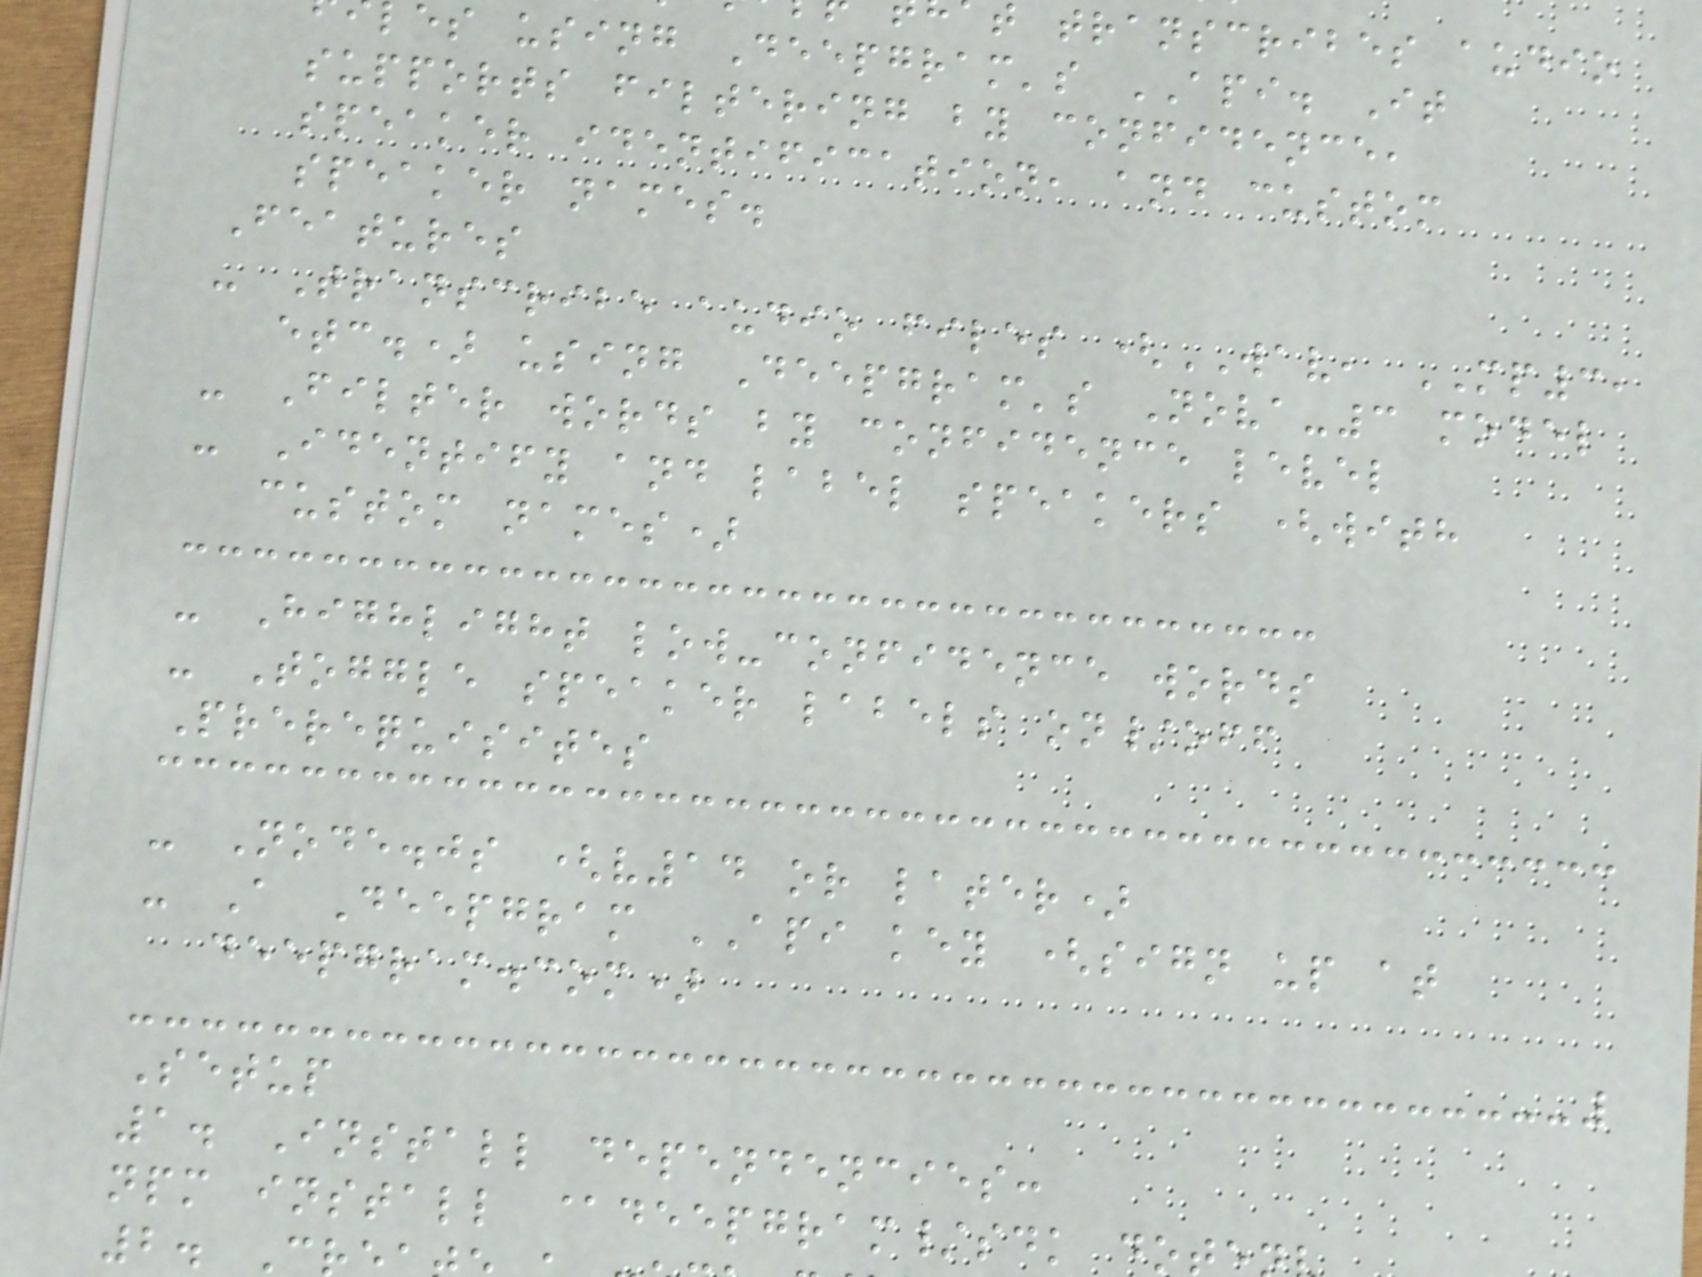t transcribes audio
es using Deepgram's API. It
supports filtering by confidence,
speaker identification, and custom
speaker names.
Features
- Transcribe audio files (WAV, MP3,
etc.) using Deepgram's Nova-3 model
- Filter words by confidence level
- Identify and label speakers (with
custom names)
- Highlight low-confidence words
- Toggle speaker labels on/off
Prerequisites
- Node.js (v14 or later)
- A Deepgram API key (sign up at
deepgram.com)
Setup
1. Install dependencies:
npm install @deepgram/sdk dot
